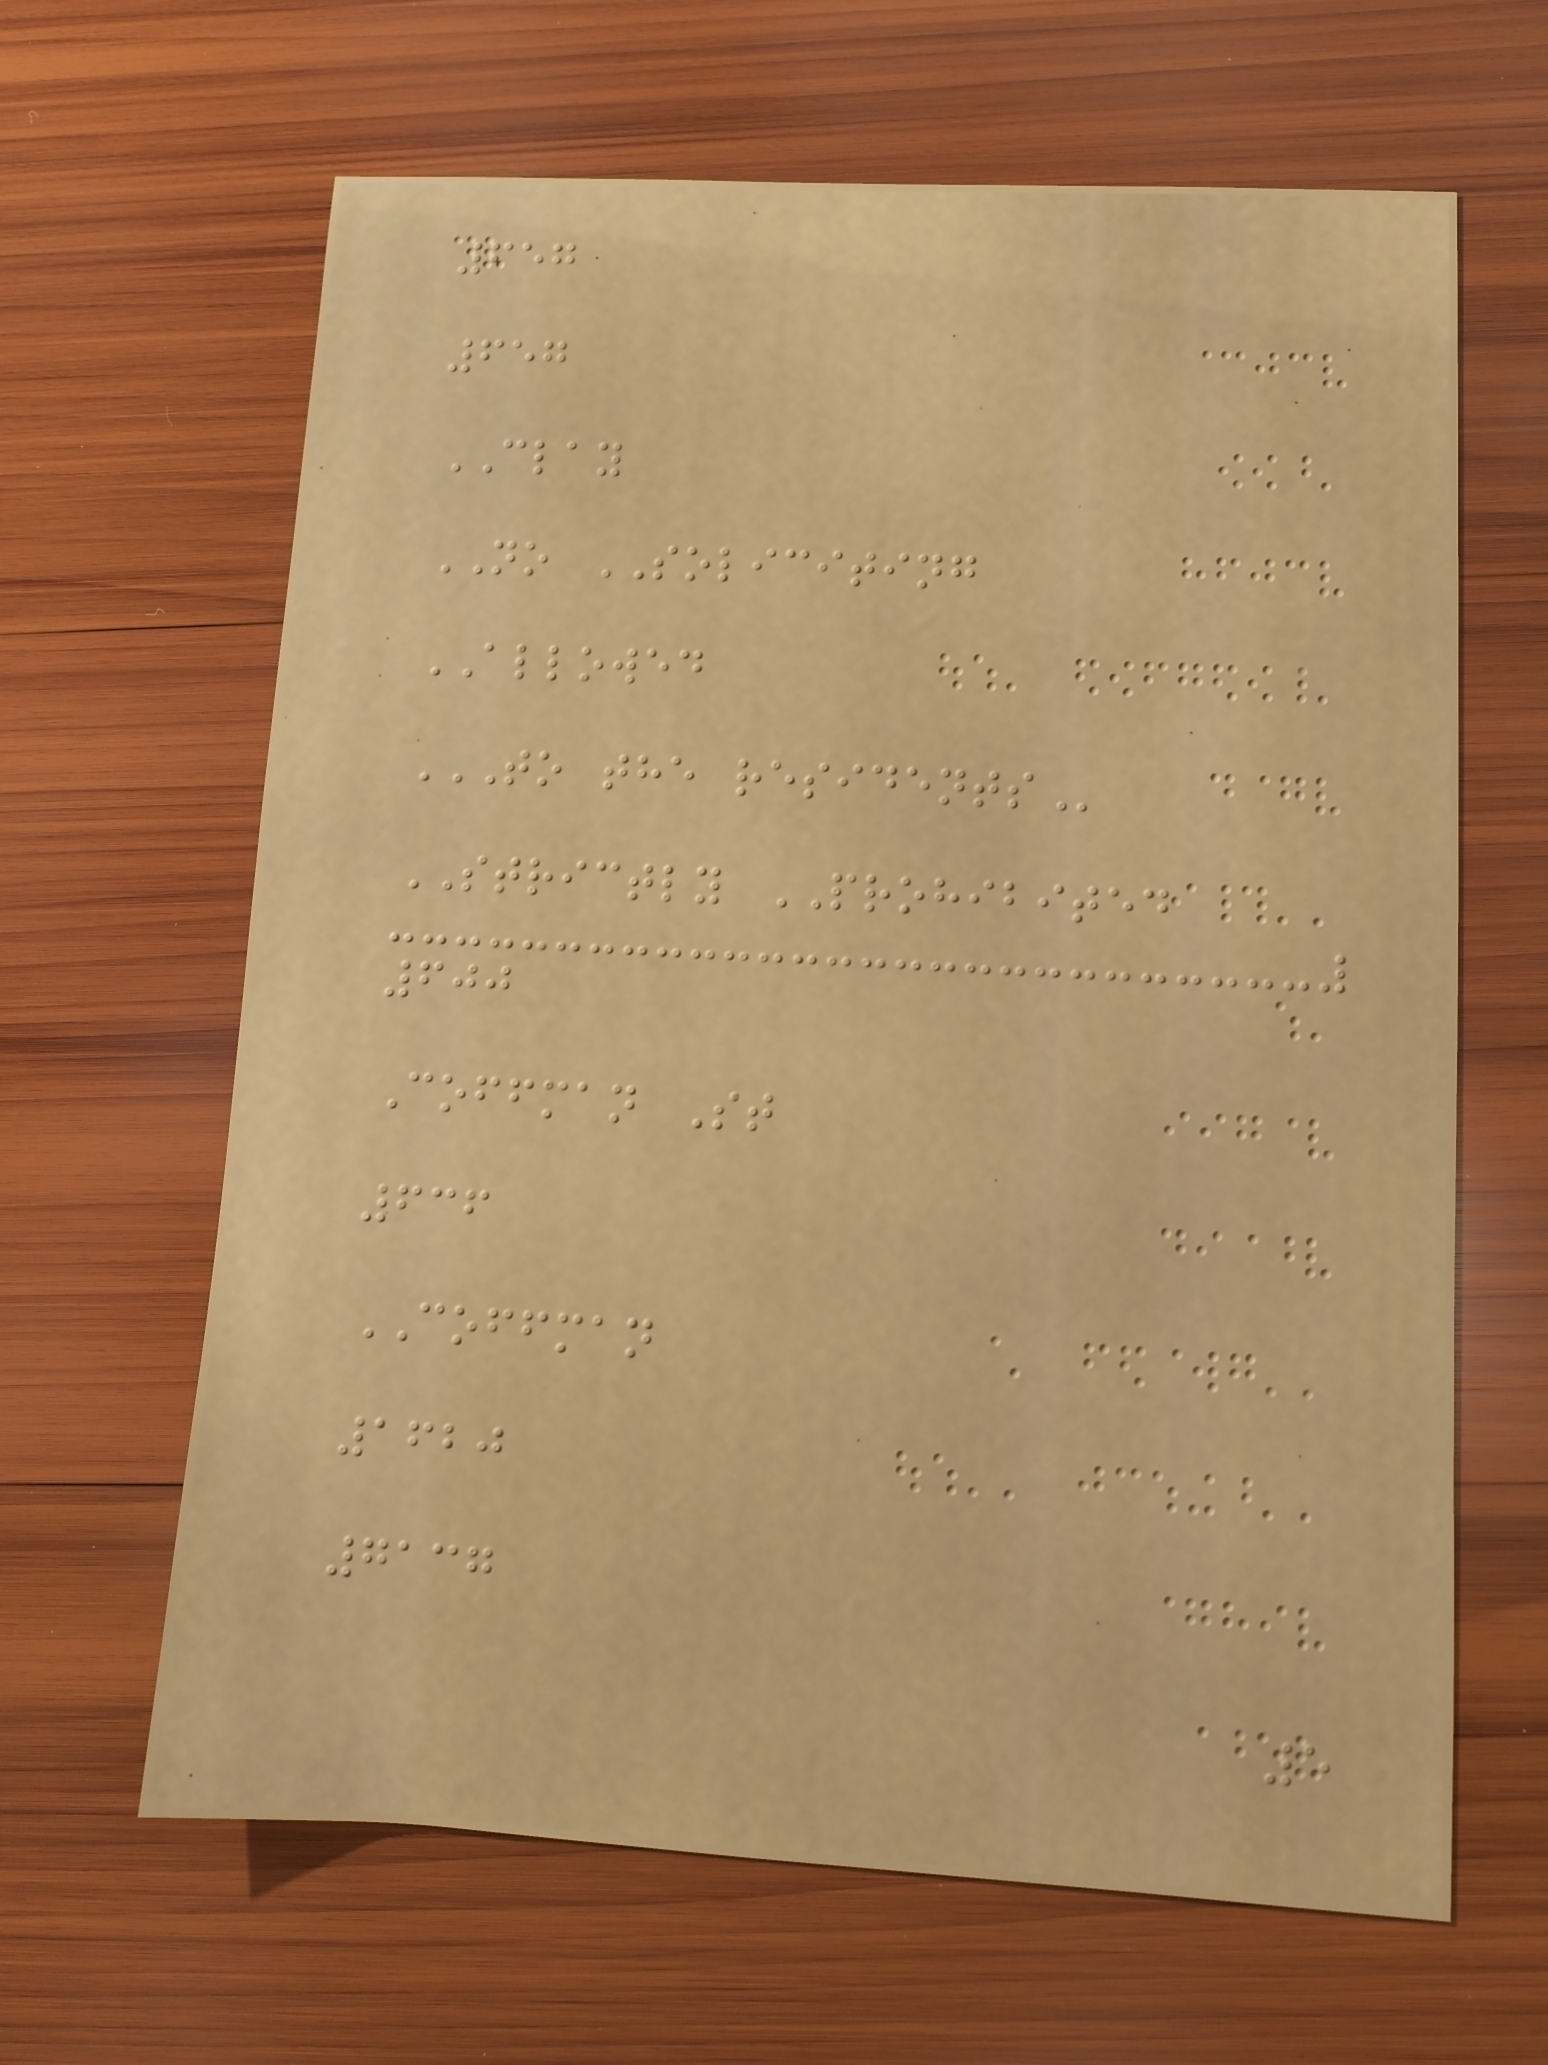657
657
CLAY
NO SOLICITING
ALLOWED
TO THE RESIDENTS
STRICTLY PROHIBITED
600
Coffman St
636
COFFMAN
1620
7137
5
